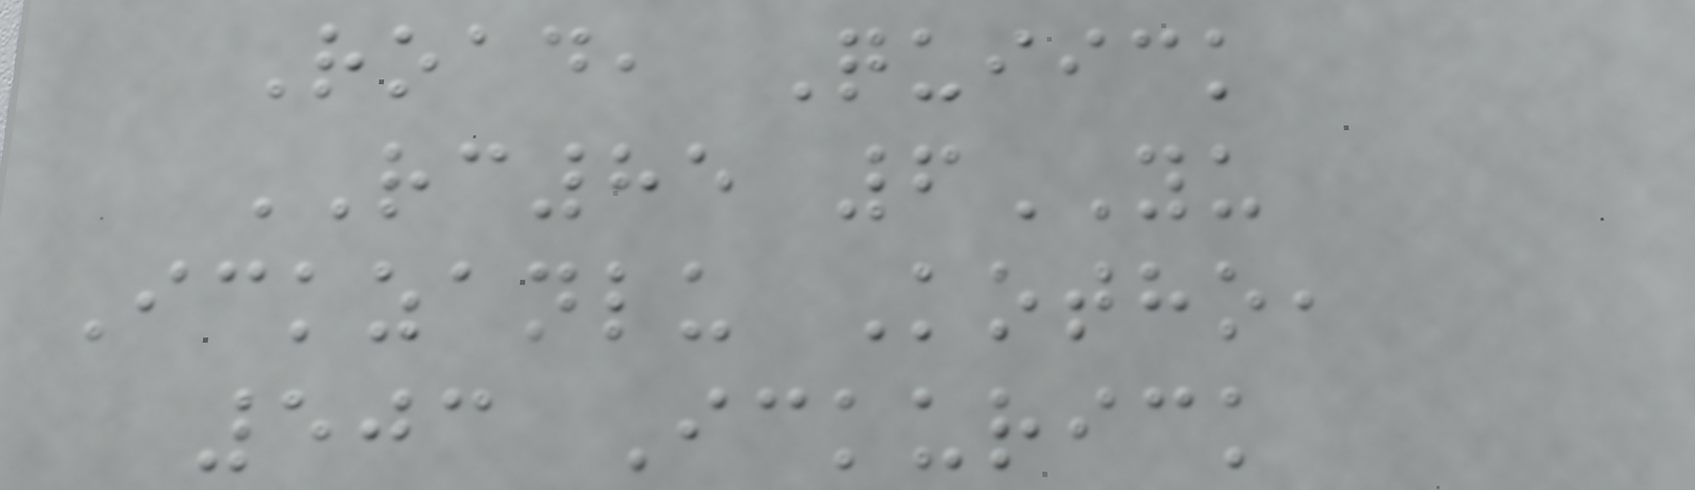Road, Quiick
RC85 6YU
Ickzanlu Kotho,
503 Ickurick
